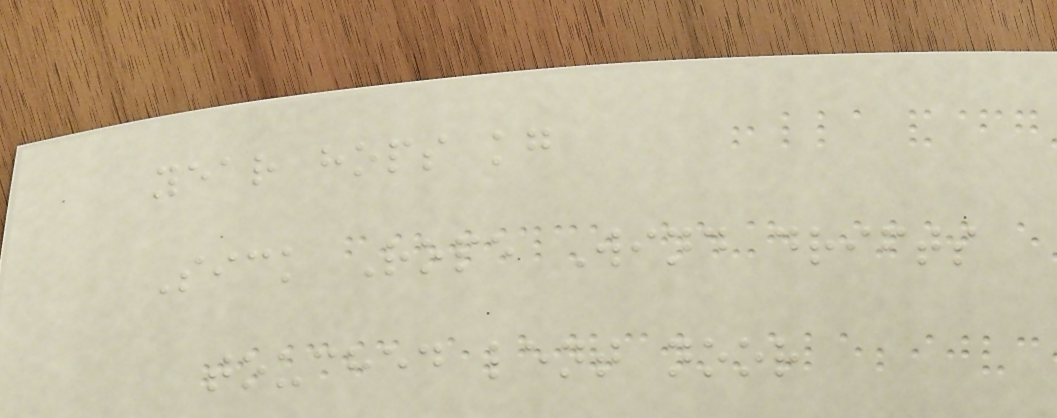year hops kg
Sick Rope Wind drifts
touched lent noor
